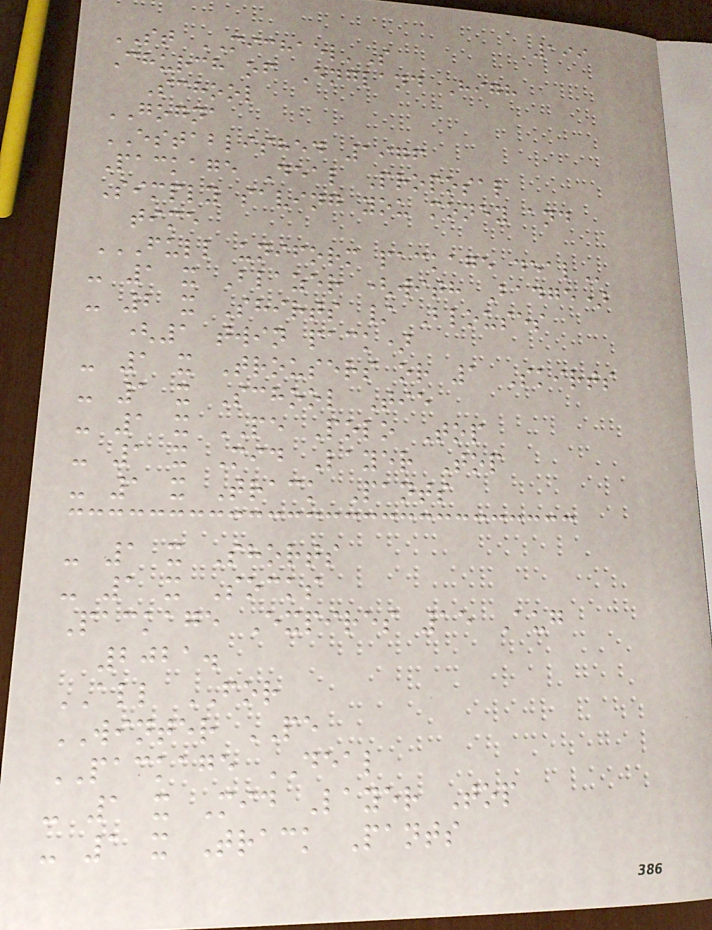199
ST MICHAEL'S
Church of England High
School
GOGNA
ESTABLISHED 1976
Package Deal Proposal
Simply saving you money and
time
FULL UNIFORM PACKAGE DEAL
- 1 x Blazer (with Badge)
- 2 x Shirts / Blouses
(1 twin pack)
- 1 x Trousers or 1 Skirts
- 1 x School Tie
- 1 x PE Polo Top
- 1 x Mid Layer Top
- 1 x Track Pants
- 1 x Shorts
- 1 x Socks
Package Expires 15 Aug
2021.
ALL FOR
WINTER PE
PACKAGE DEAL
- 1 x Mid Layer Top
- 1 x Track Pants
